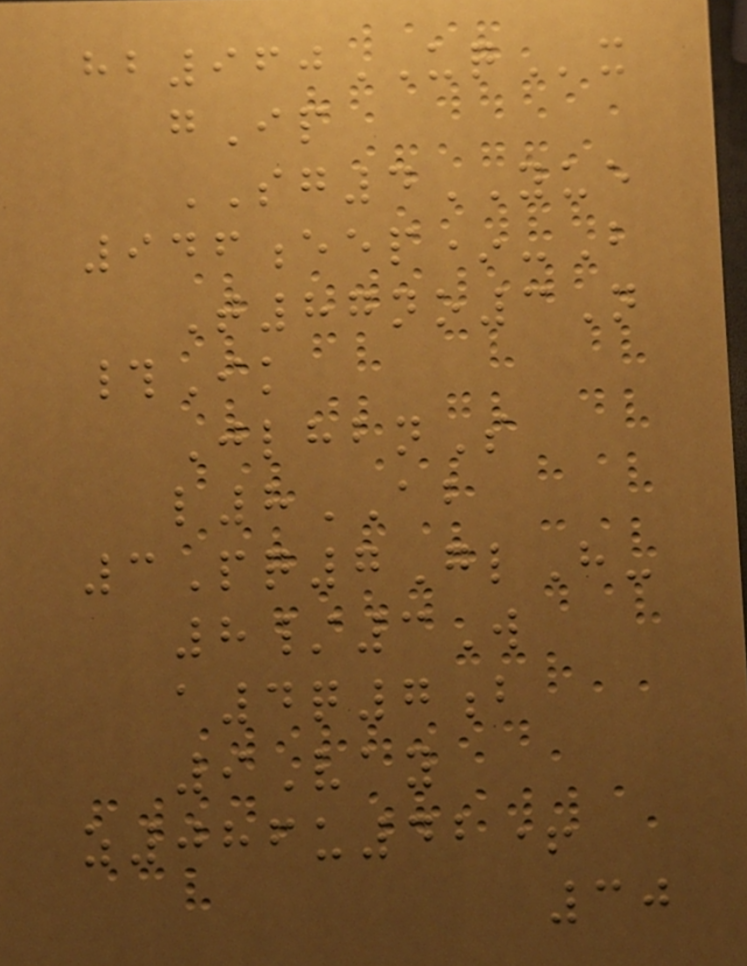hb960UQx
gIp
SG4YUE
946eep*-B
T87no3N
#Ik
JlhbnS
l8AB
3Pq7GlH-
8/3W
a4q7b
9Vay
z086u42+
30
